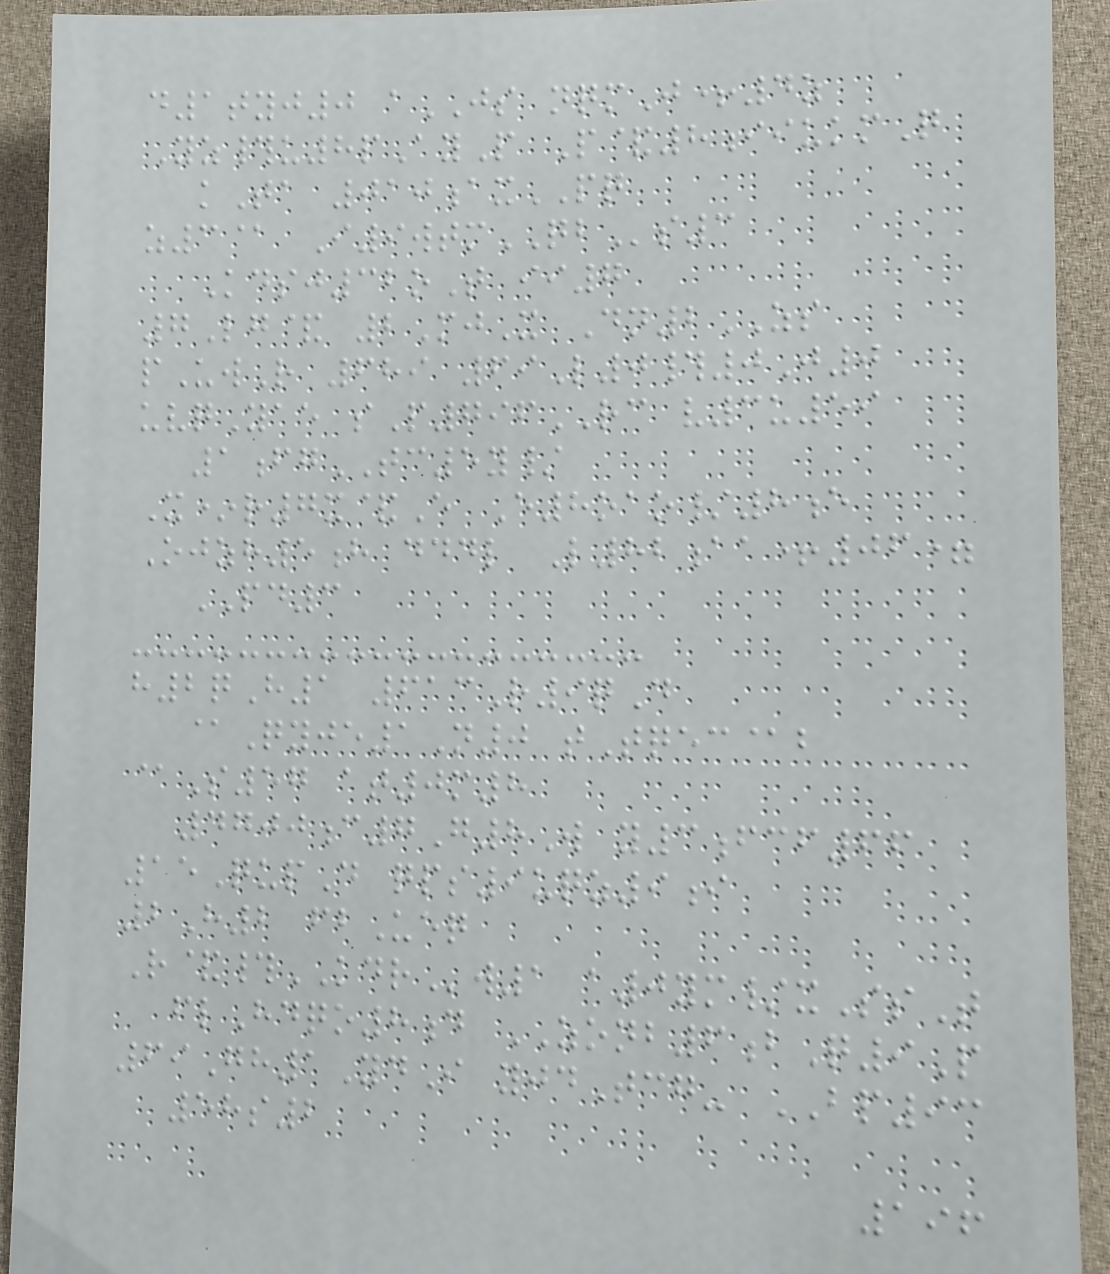d1tyj0 aJS nqmJ+4z
Yz#u8pAyP P&8iiukmQ
kTa 010axPQ
z3@ I9wtmQBs3
Kdsj32oT ii7
7Lg& 2MjX Dn2ZS
pUwR 689 69L0#0J0
uvqYae sP796RC v3u59
1fgTC5y/
X*r7x&E E8oao/8e
Ojzh5h dddl L82aa+06=
PD3
h2qH1 613R9qD
@Qyje1N0 tTqec@b
@S57 at0m8
4700c7G8W y3fcf66
15QupD qps9uqz9i
2H2 fbUeq
R&#KDRw1 a0ym/xSsT
flHdqo8d ZONB6bQ9P
69Gh1YdI yjdTcg- BP93
58s2
196
